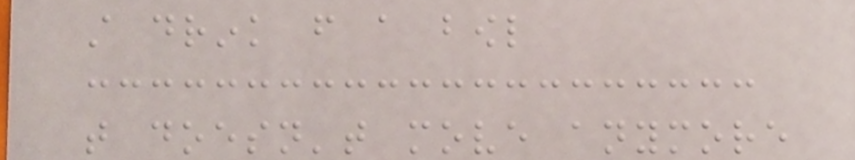still drink from a bowl
that doesn't move anymore
